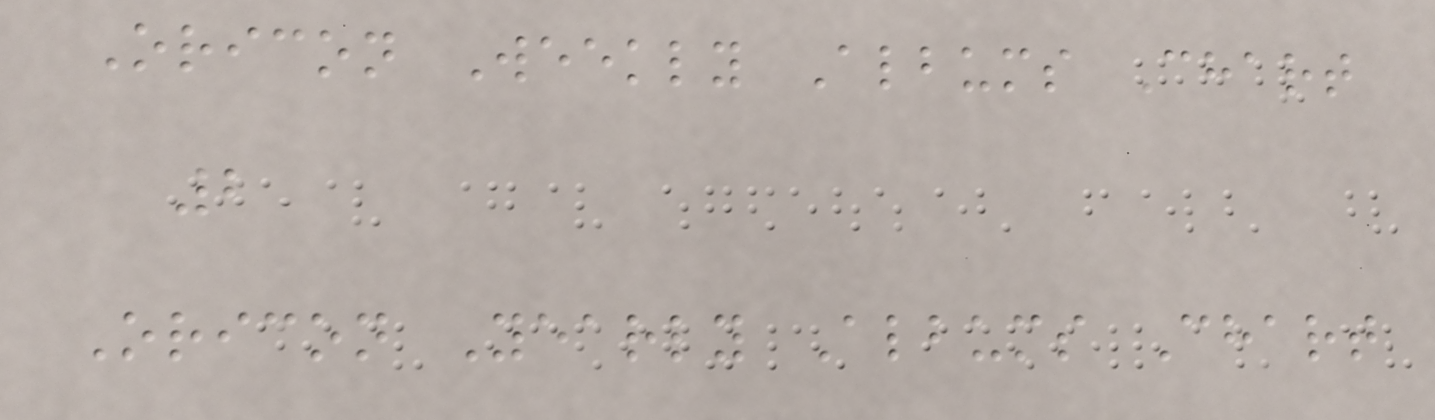Oricon Weekly Albums Chart
2
Oricon Yearly Albums Chart
